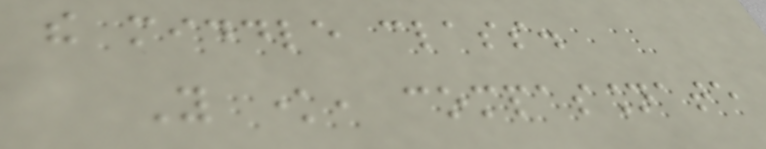the middle class.
You know, compassionate
